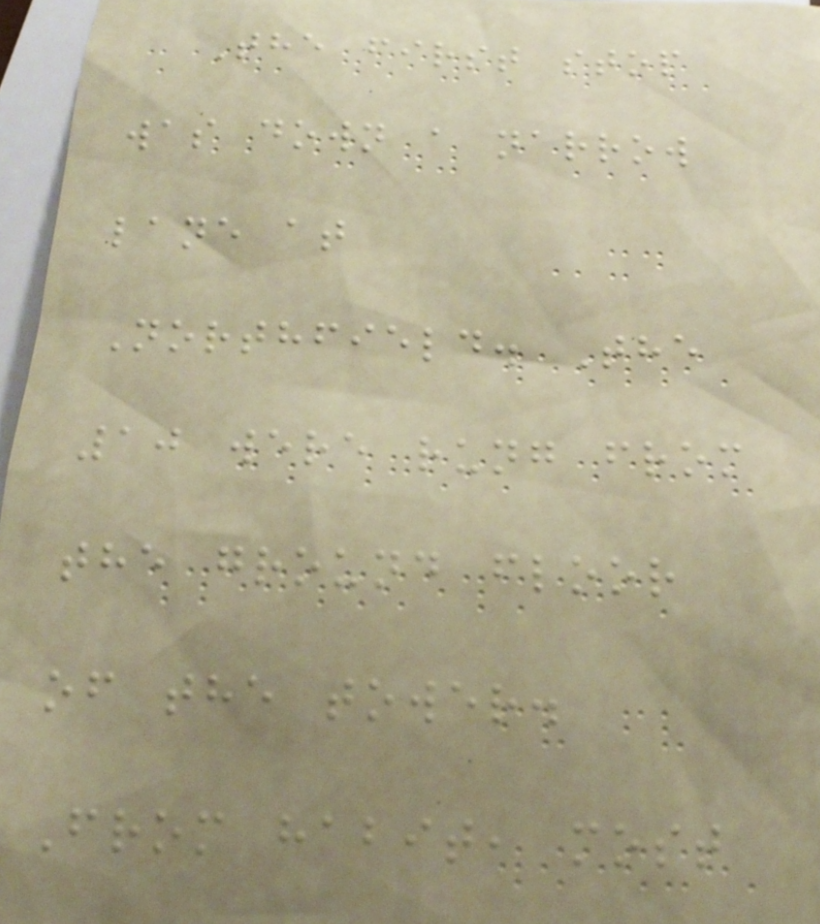The first stop
was down a narrow
lane at
Northfield. The
10 were rung from
the ground floor
of the tower.
From habit, most
